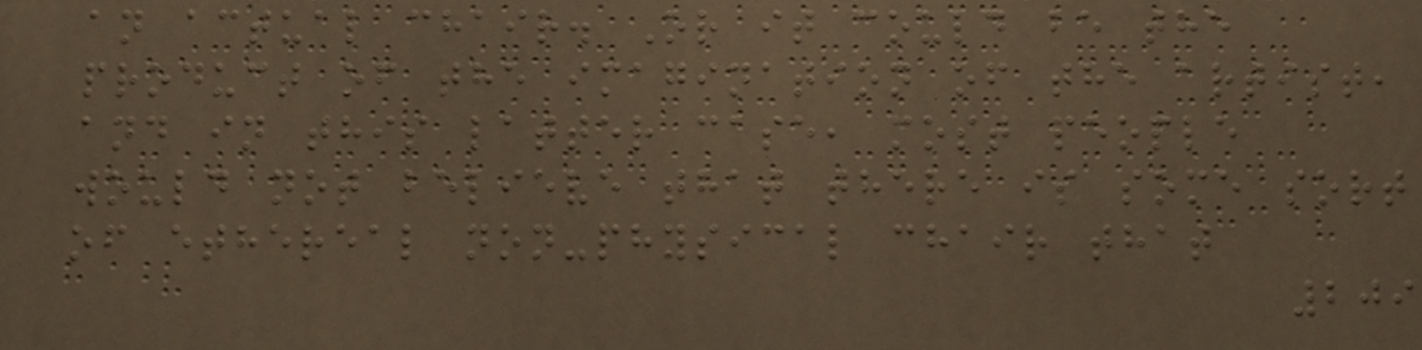an actual chair. Or it could be the
product of the imagination of the artist,
and in this latter case, most people
would not believe that there is some sort
of ethereal non-physical chair that
209
